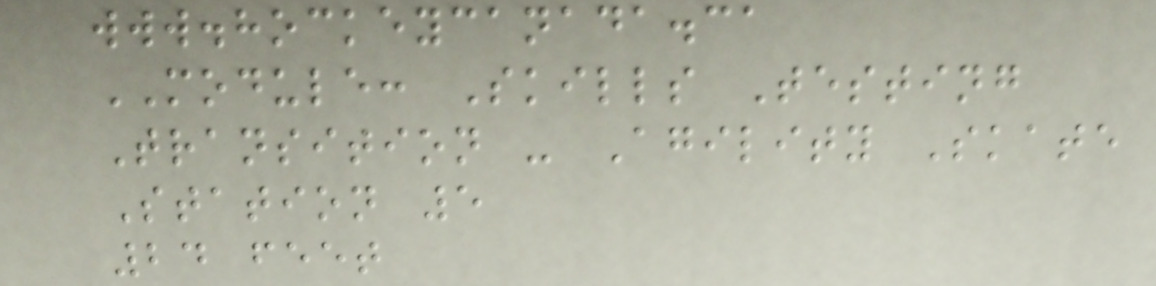www.hockeycanada.ca
MODULE: Skills Testing
Transition - Agility Skate
Station 5
24 feet
